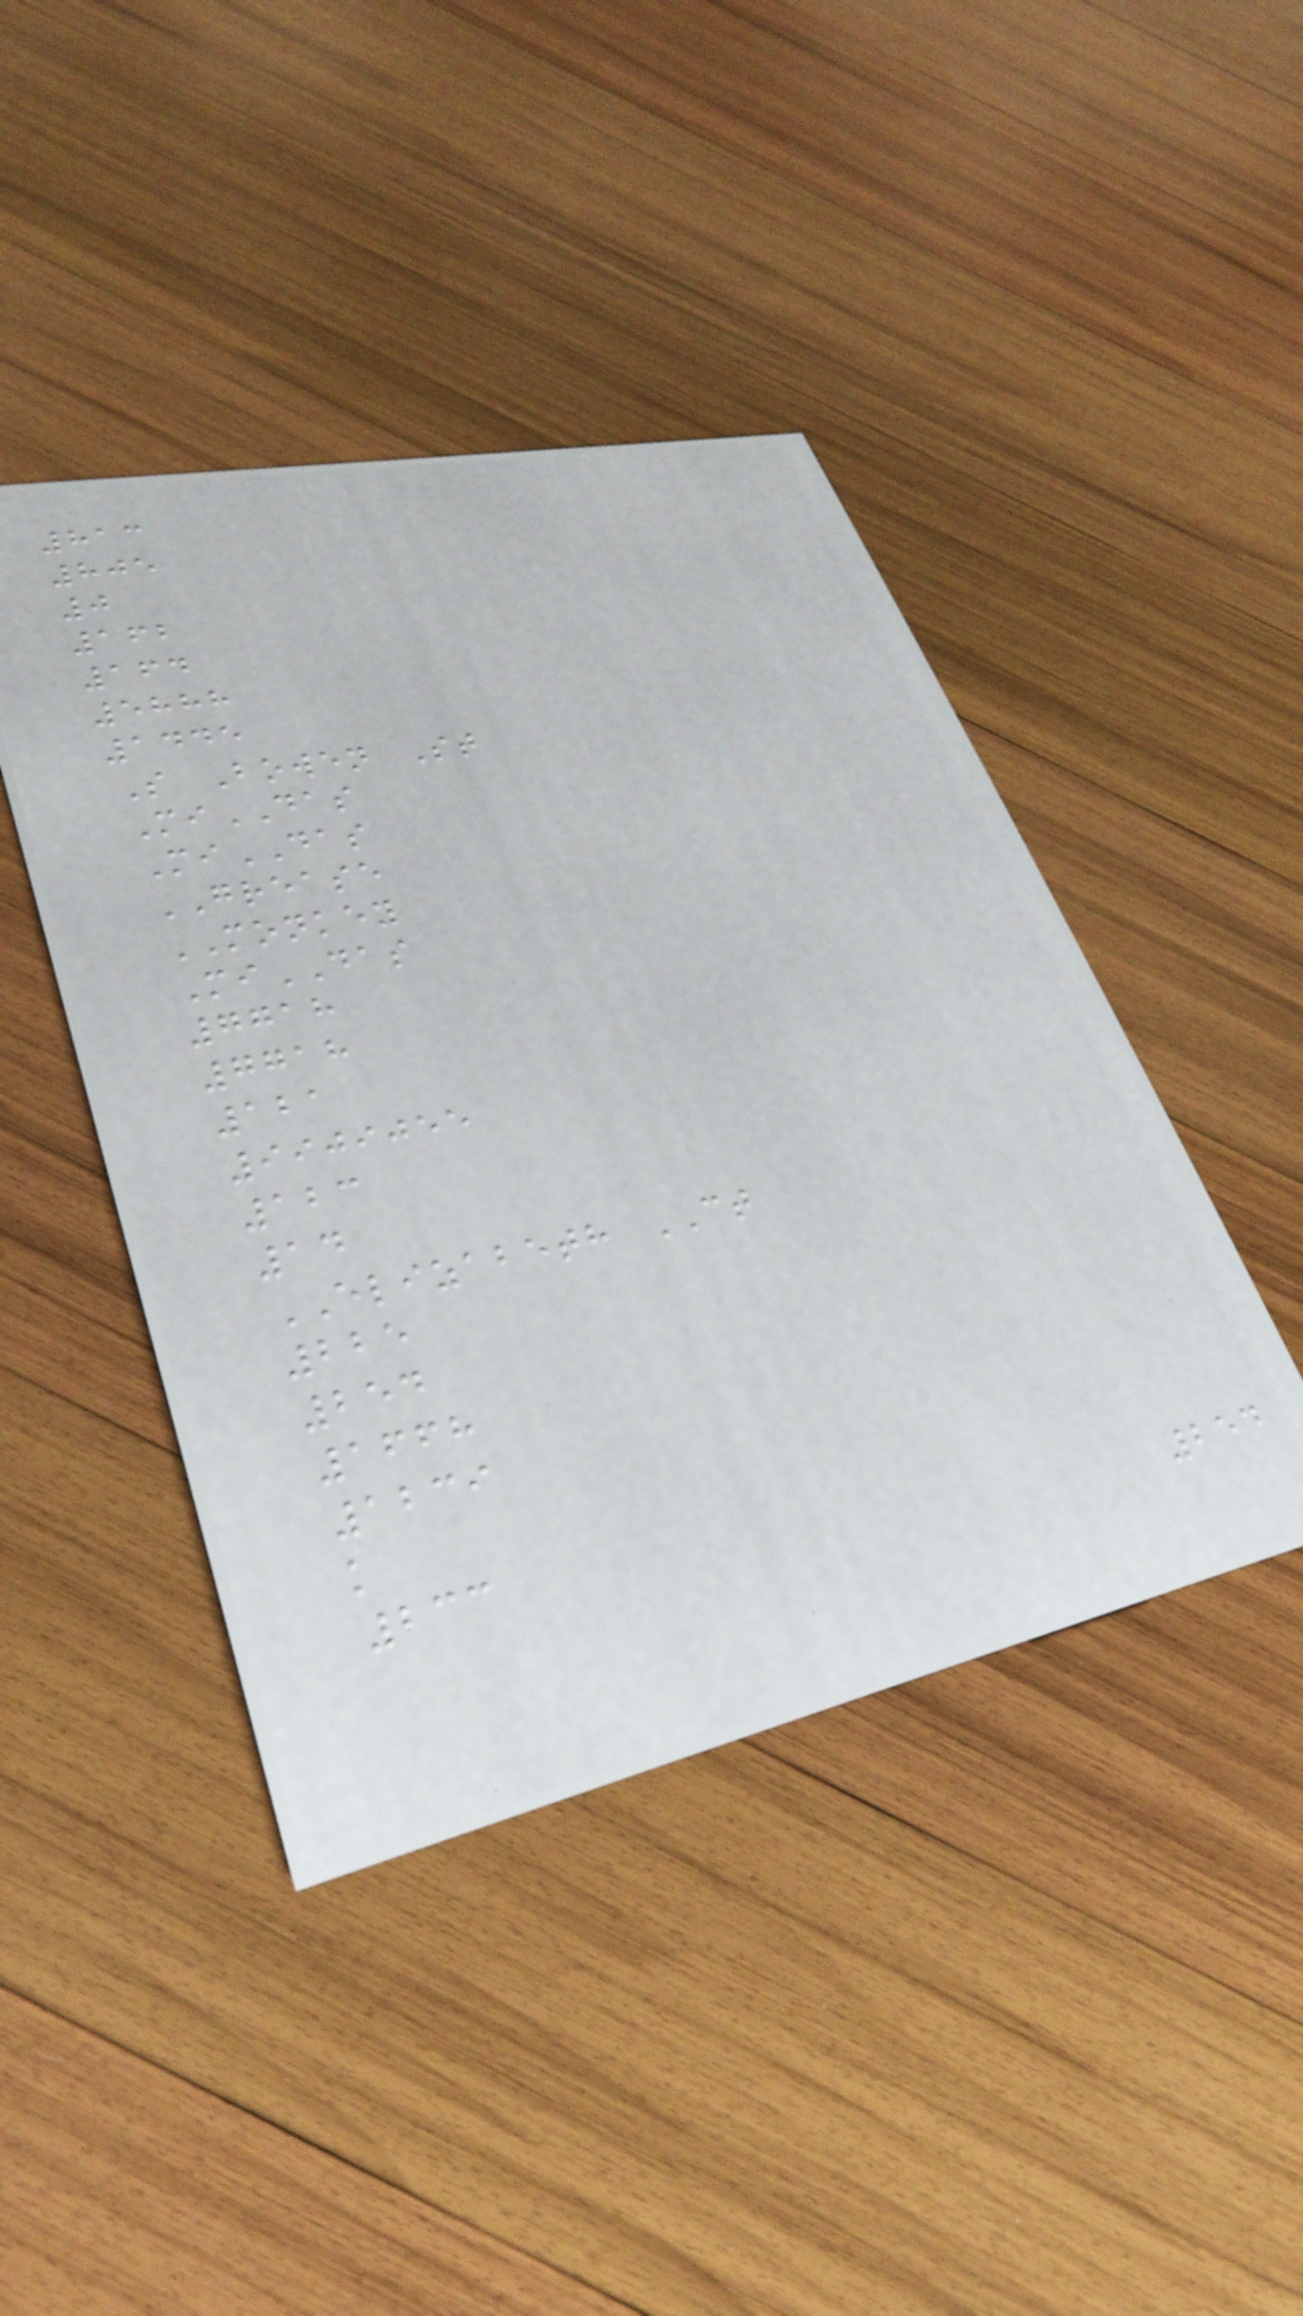813
805
0
162
164
5888
1445
S Bowen St
MiDAS
MiDAS
GREASE
MONKEY
MiDAS
7718
7718
121
9909055
123
14
ELIZABETH CT
225
254
1668
1239
k
233
254
